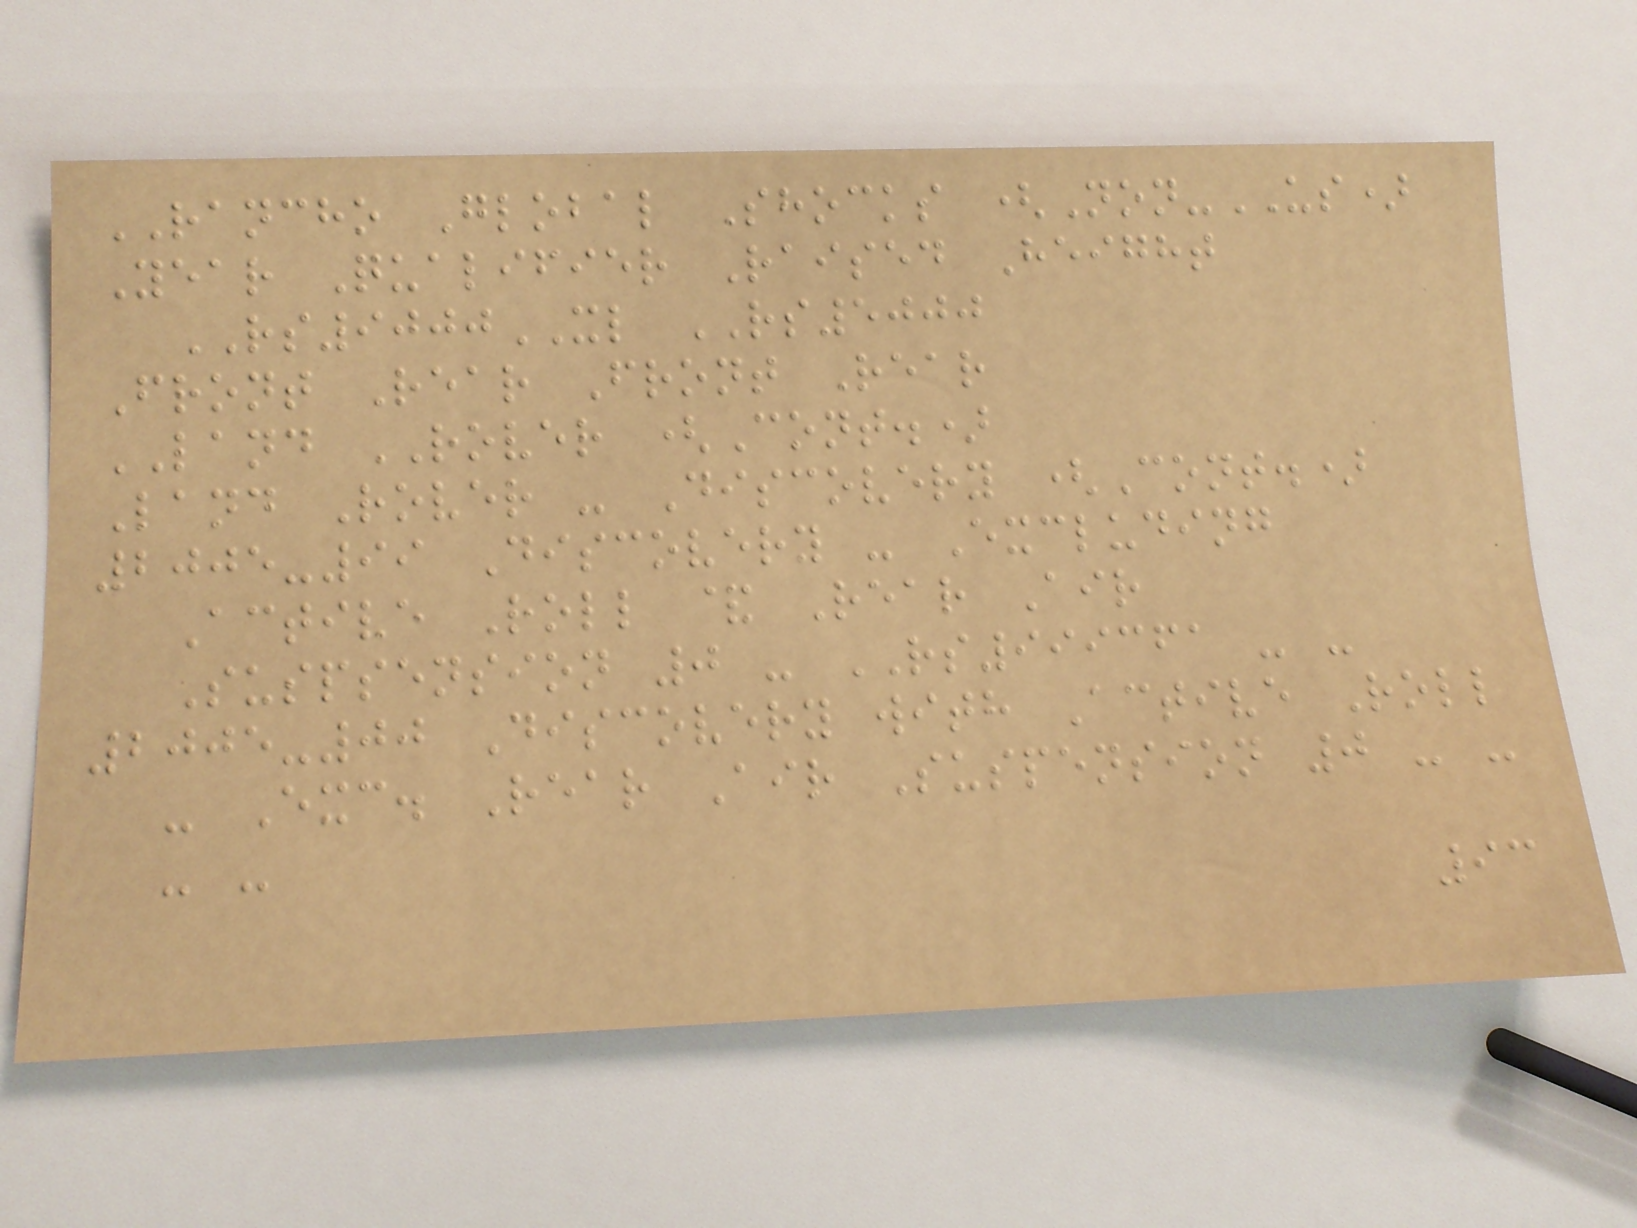RANCHO Global Shocks (Non-US)
Year Qualifier Raised Height
RS9000XL RS5000
Front Rear Front Rear
LAND ROVER (Cont.)
Land Rover - Discovery (Cont.)
2005-99 Discovery - Excluding
Active Roll & Rear Air
Suspsension 0 - RS999361 - -
2005-00 Discovery with Active Roll
- Exc. Rear Air Suspension 0 - -
- -
93
